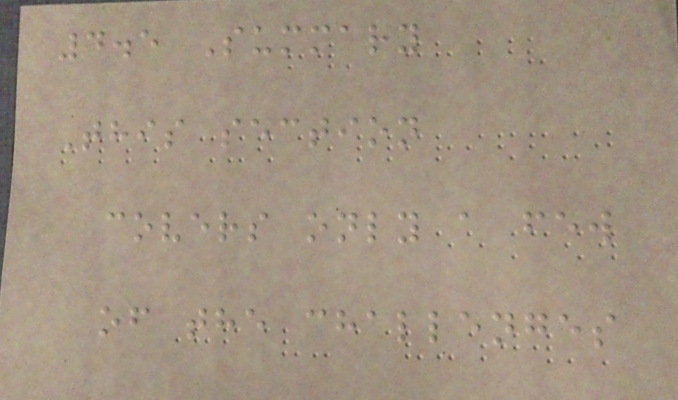4.5 Summary
This section
covers only a few
of the challenges
